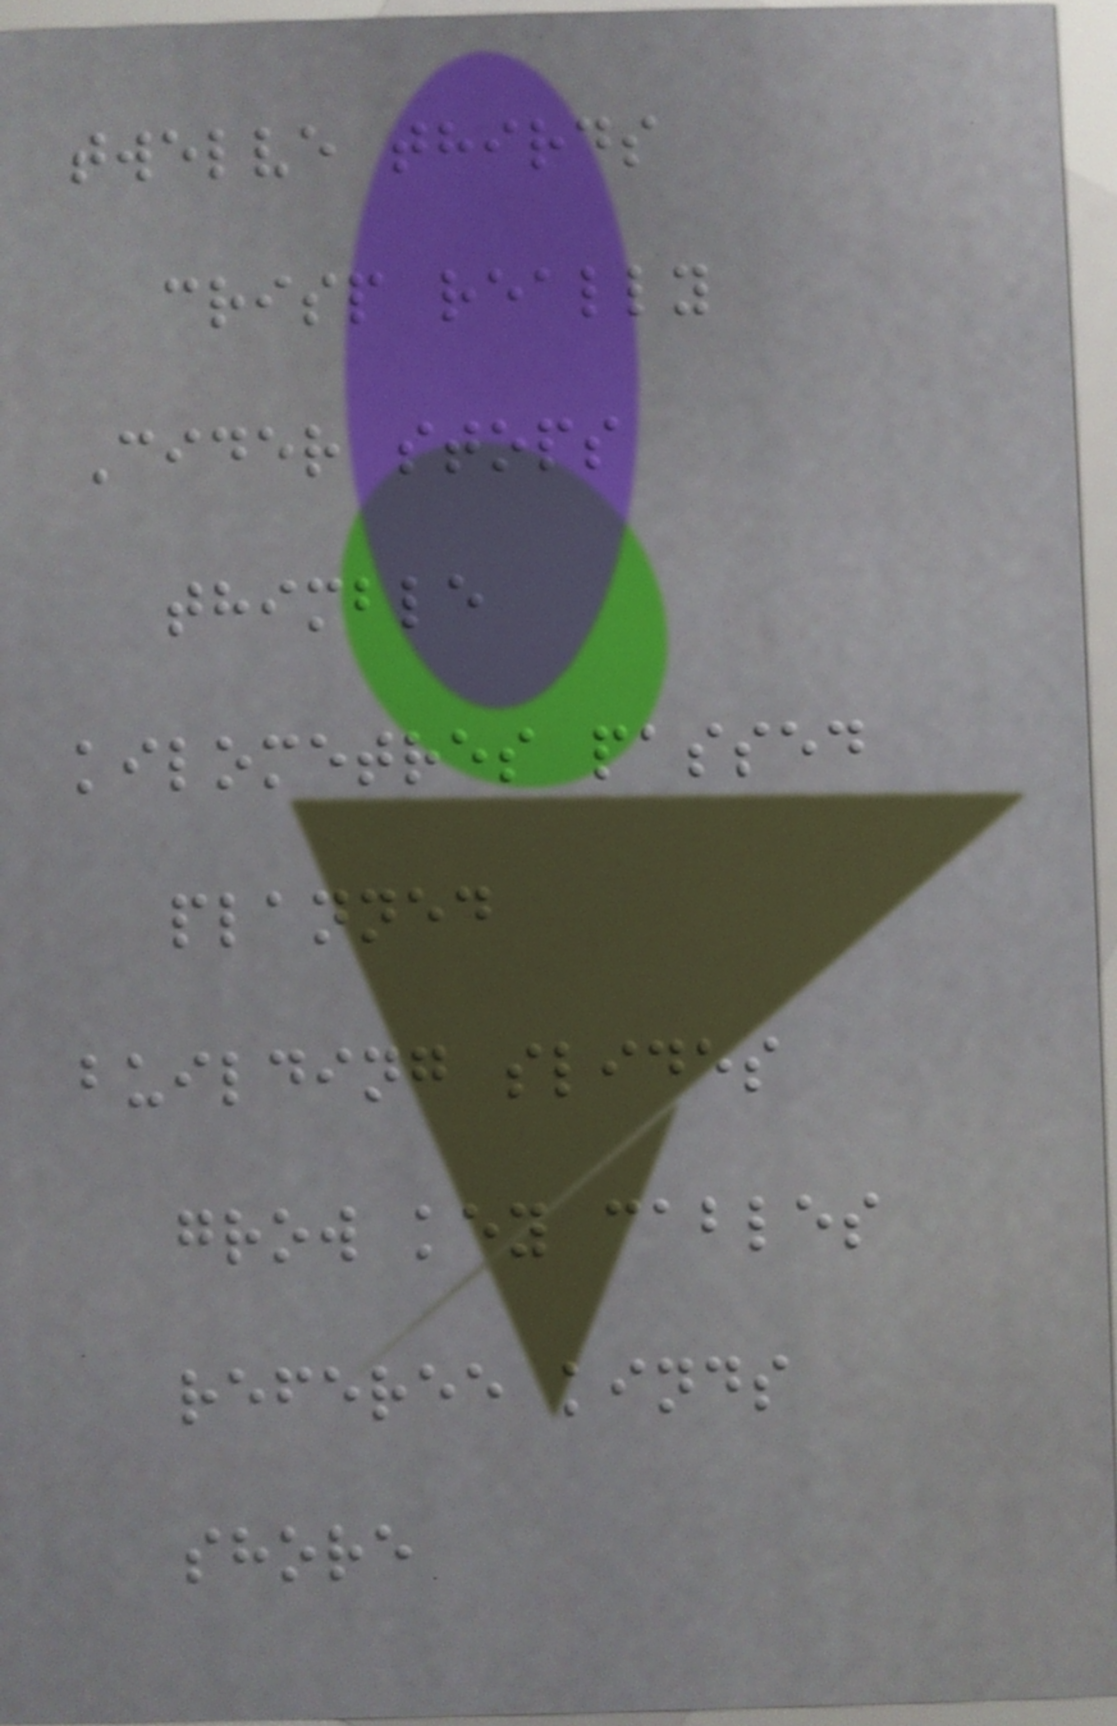twelve thirds
crisp really
Cider stops
thimble
kilometres passed
planned
building slides
grow key cables
referee kinds
shore
